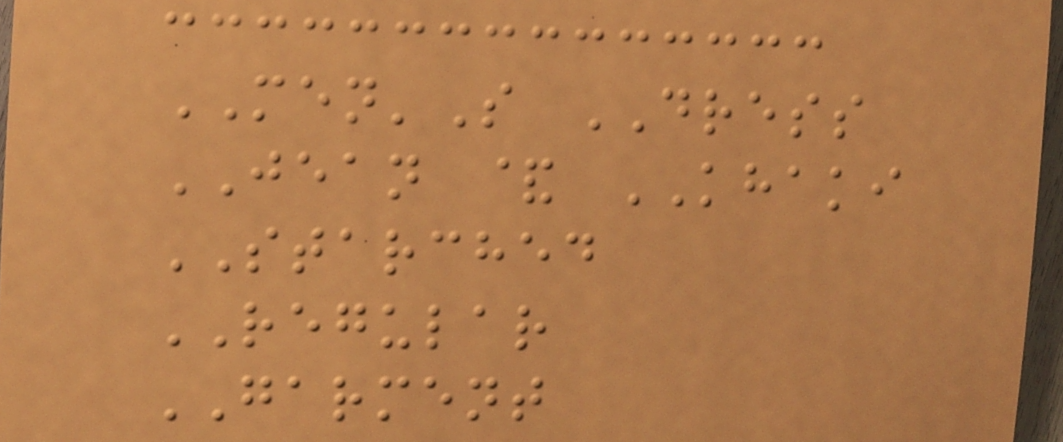MEN'S DRESS
JEAN & KHAKI
STARCHED
REGULAR
GARMENT
